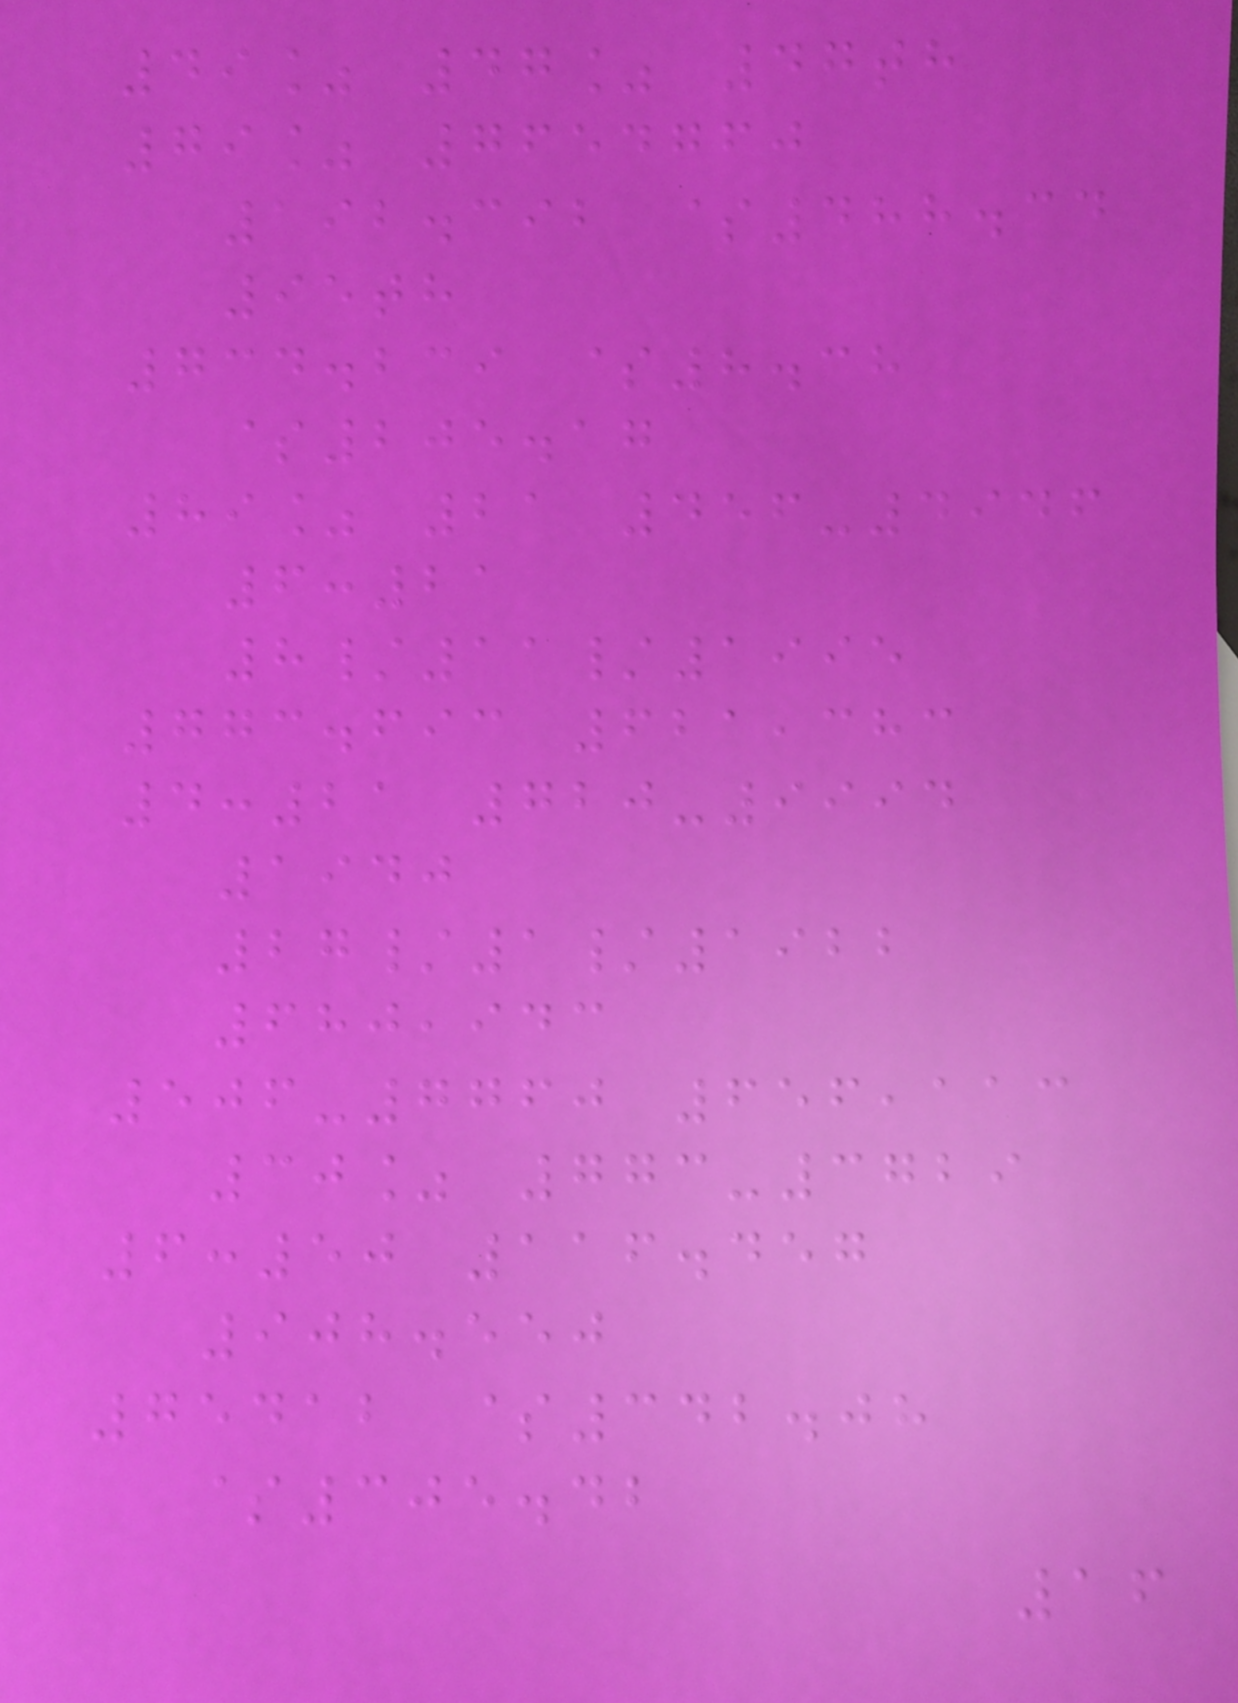49% 47% 47th
79% 7654760
192.392 $488.34
95th
734.239 $8.38
$205.17
89% 21 456-4946
6:21
8/11/1995
773.693 621,383
4:21 720-9994
1940
27/1/1922
680,943
506-7760 656,113
30% 773-3729
6:50 116.457
908.550
75412 $342.08
$305.42
16
